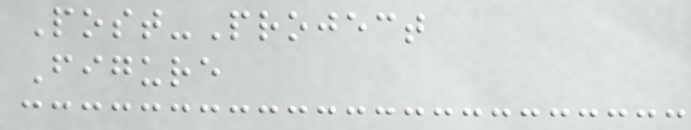Post-Project
Figure
